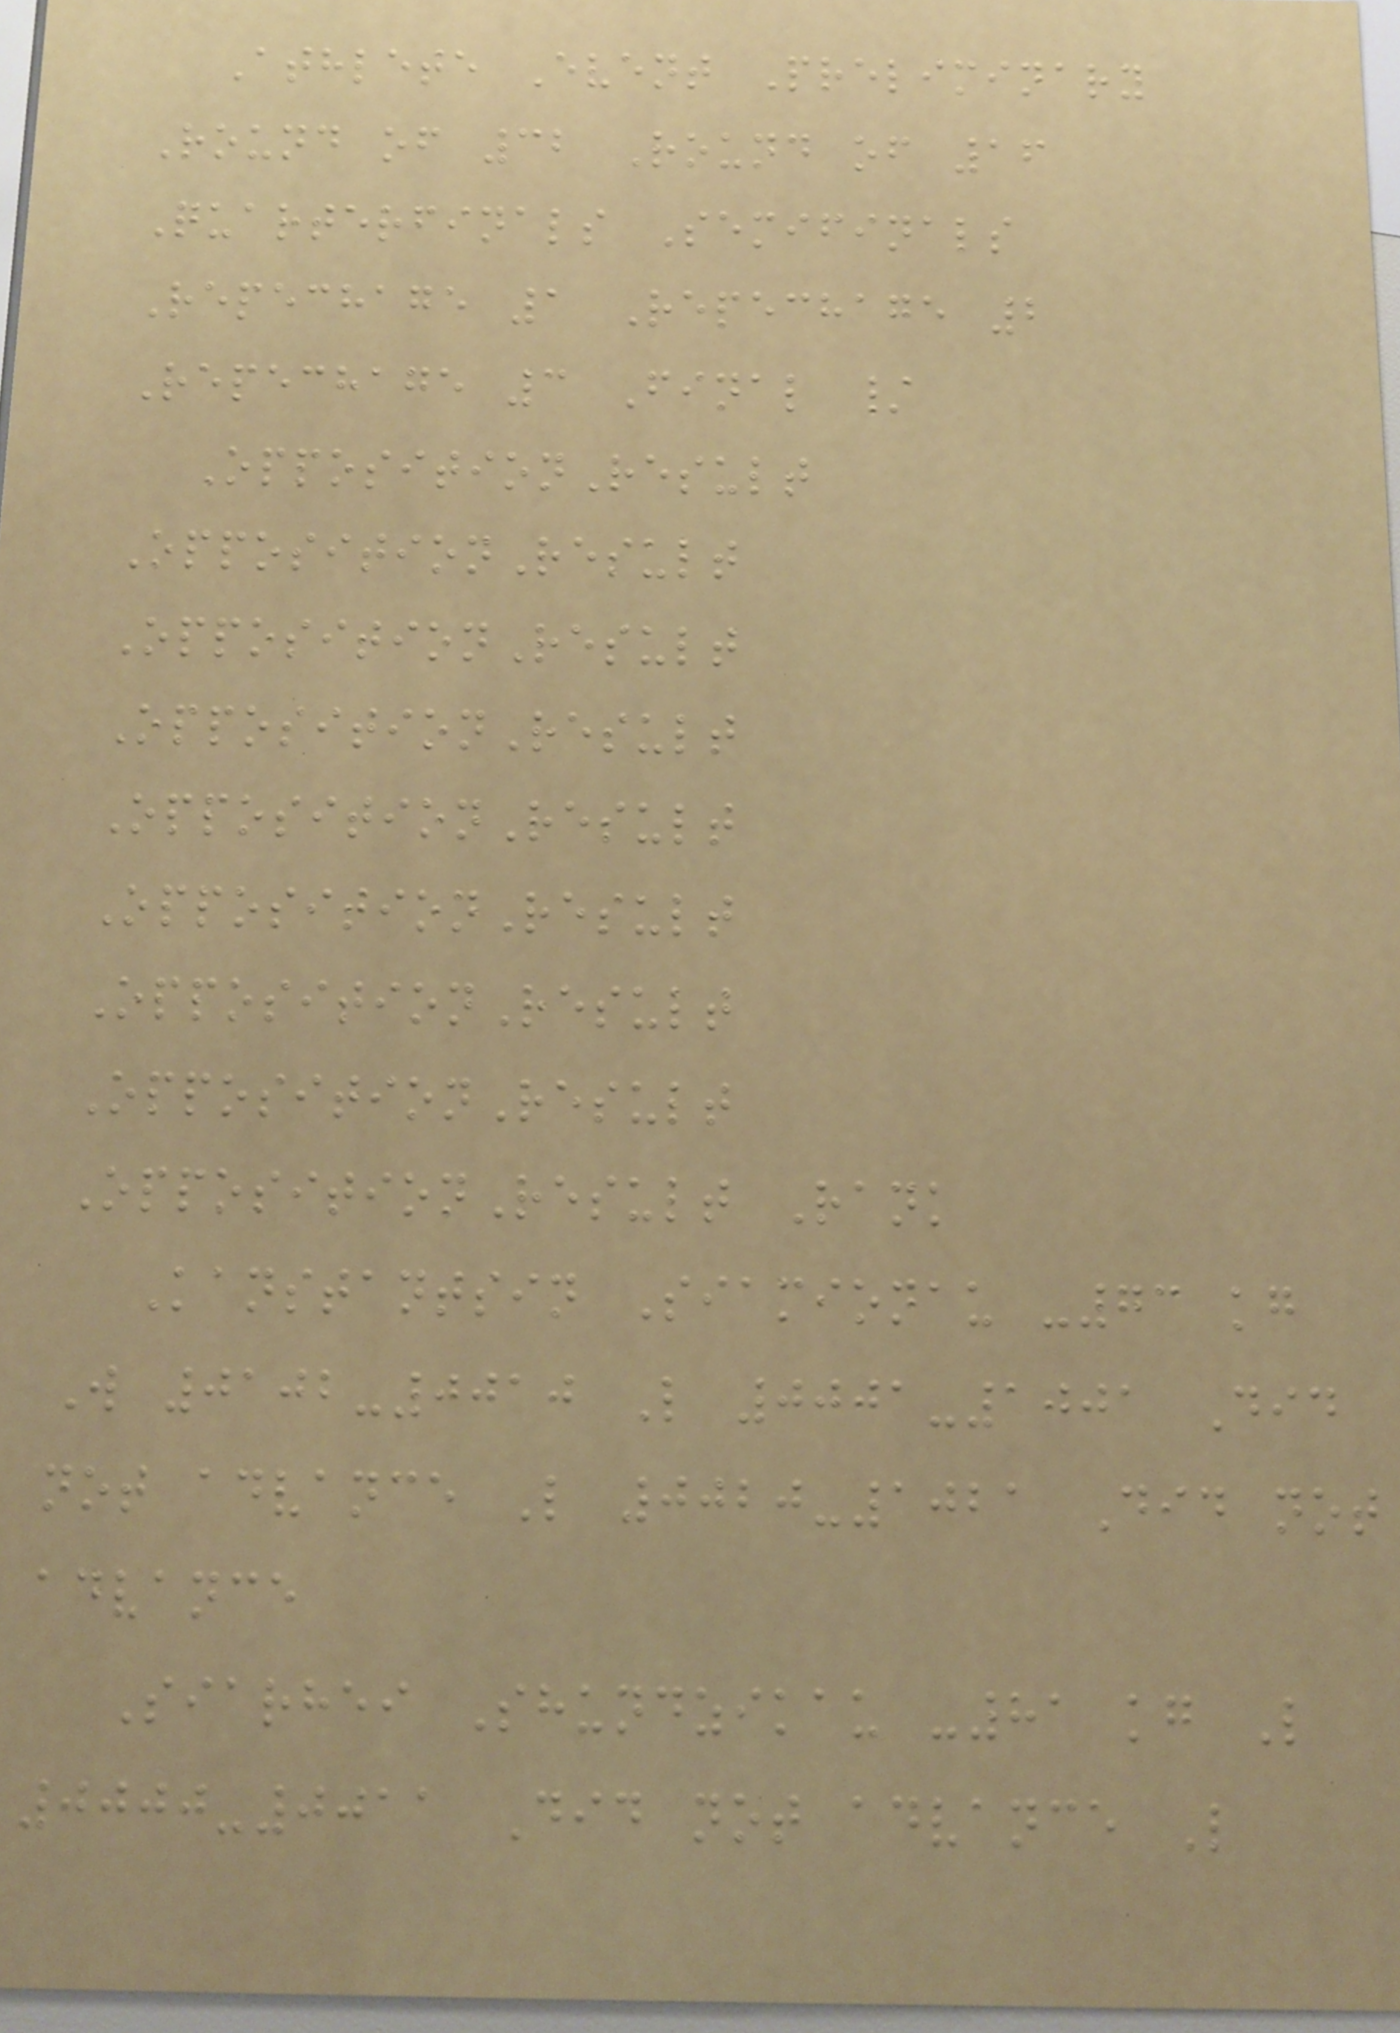Athlete Event Preliminary
Round of 32 Round of 16
Quarterfinals Semifinals
Repechage 1 Repechage 2
Repechage 3 Final /
OppositionResult
OppositionResult
OppositionResult
OppositionResult
OppositionResult
OppositionResult
OppositionResult
OppositionResult
OppositionResult Rank
Kanstantsin Siamionau -73 kg
W 0102-0010 L 0001-1001 Did
not advance L 0020-1021 Did not
advance
Siarhei Shundzikau -81 kg L
0000-0011 Did not advance L
